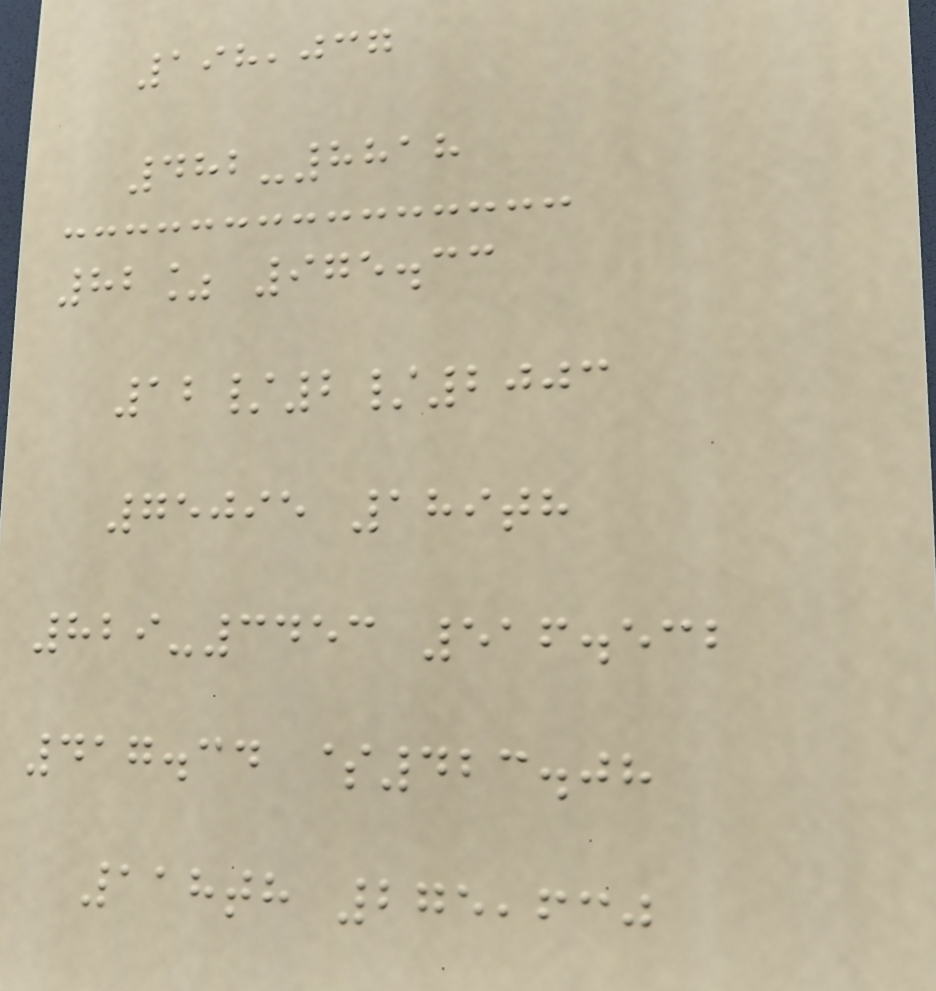198,037
482-8818
82% 975.33
12/2/2003
75095 189th
829-3453 516.532
417.34 $423.08
118th 275,630
